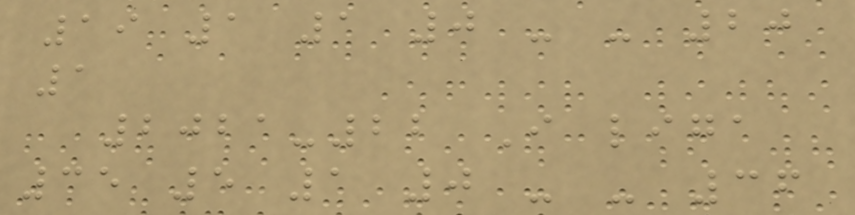19 1 1 0 - - 20
1
2021-22 I liga
35 5 1 0 - - 36
